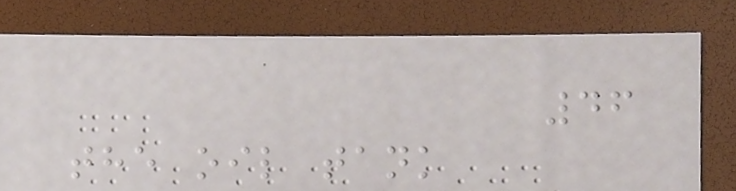46
the oil tank
